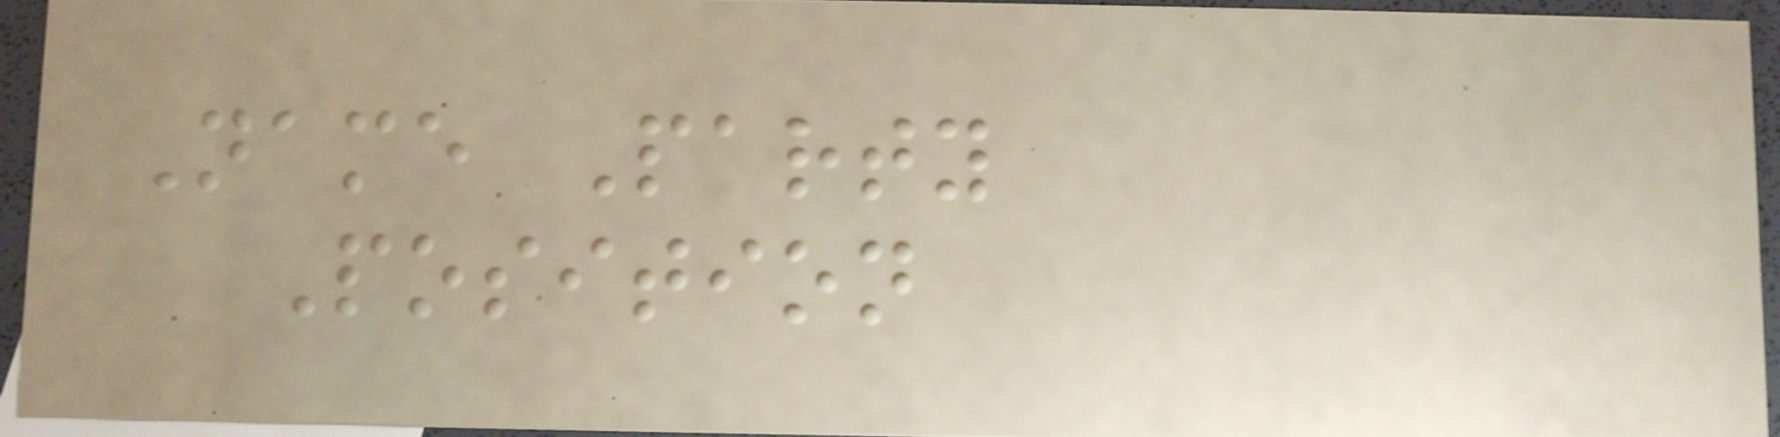Name Party
Position
